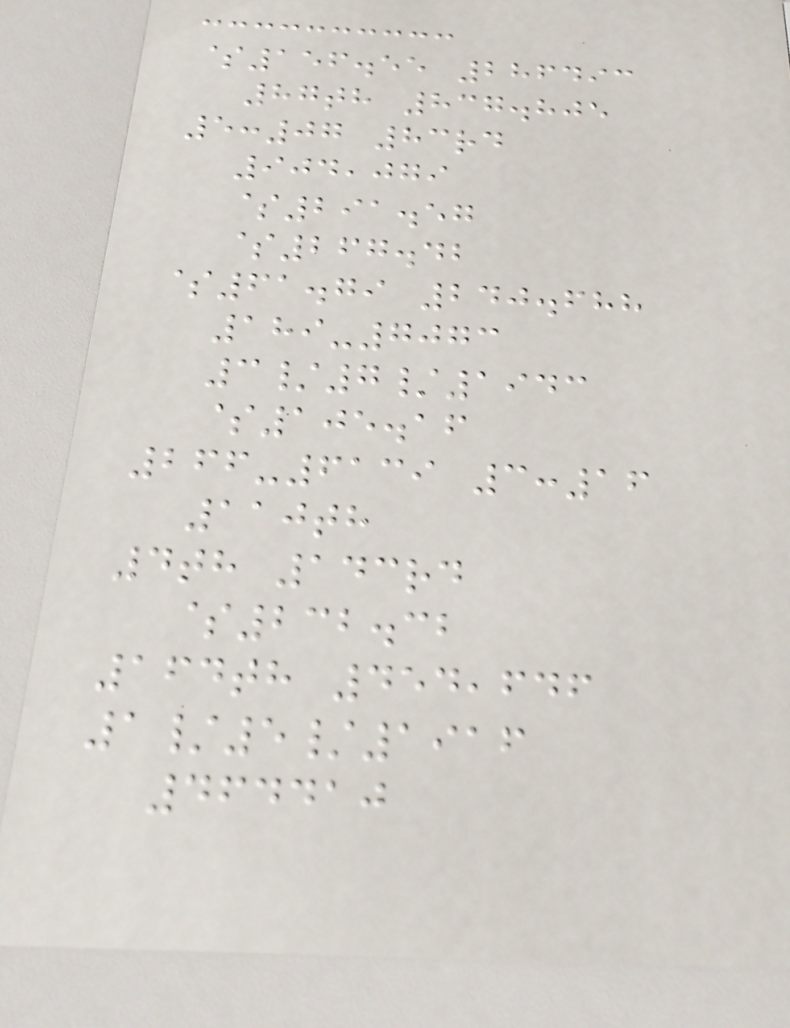$156.55 286493
87th 837.805
5:07 83rd
904,079
$291.57
$267.42
$61.79 240.688
189-7073
3/7/1943
$105.16
266-6139 3:16
110th
4th 143rd
$232.32
164th 454,646
1/5/1916
464410
